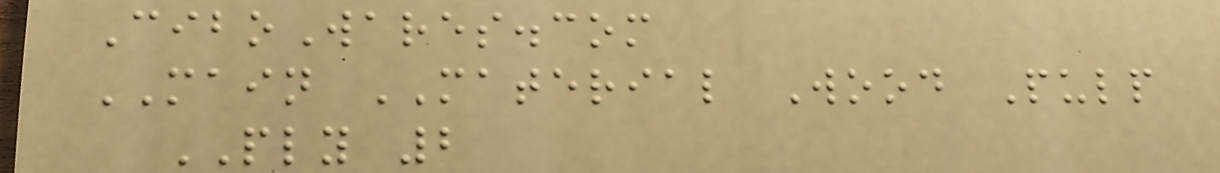CiboWares.com
MAIN MATERIAL Wood Pulp
PLY 2
